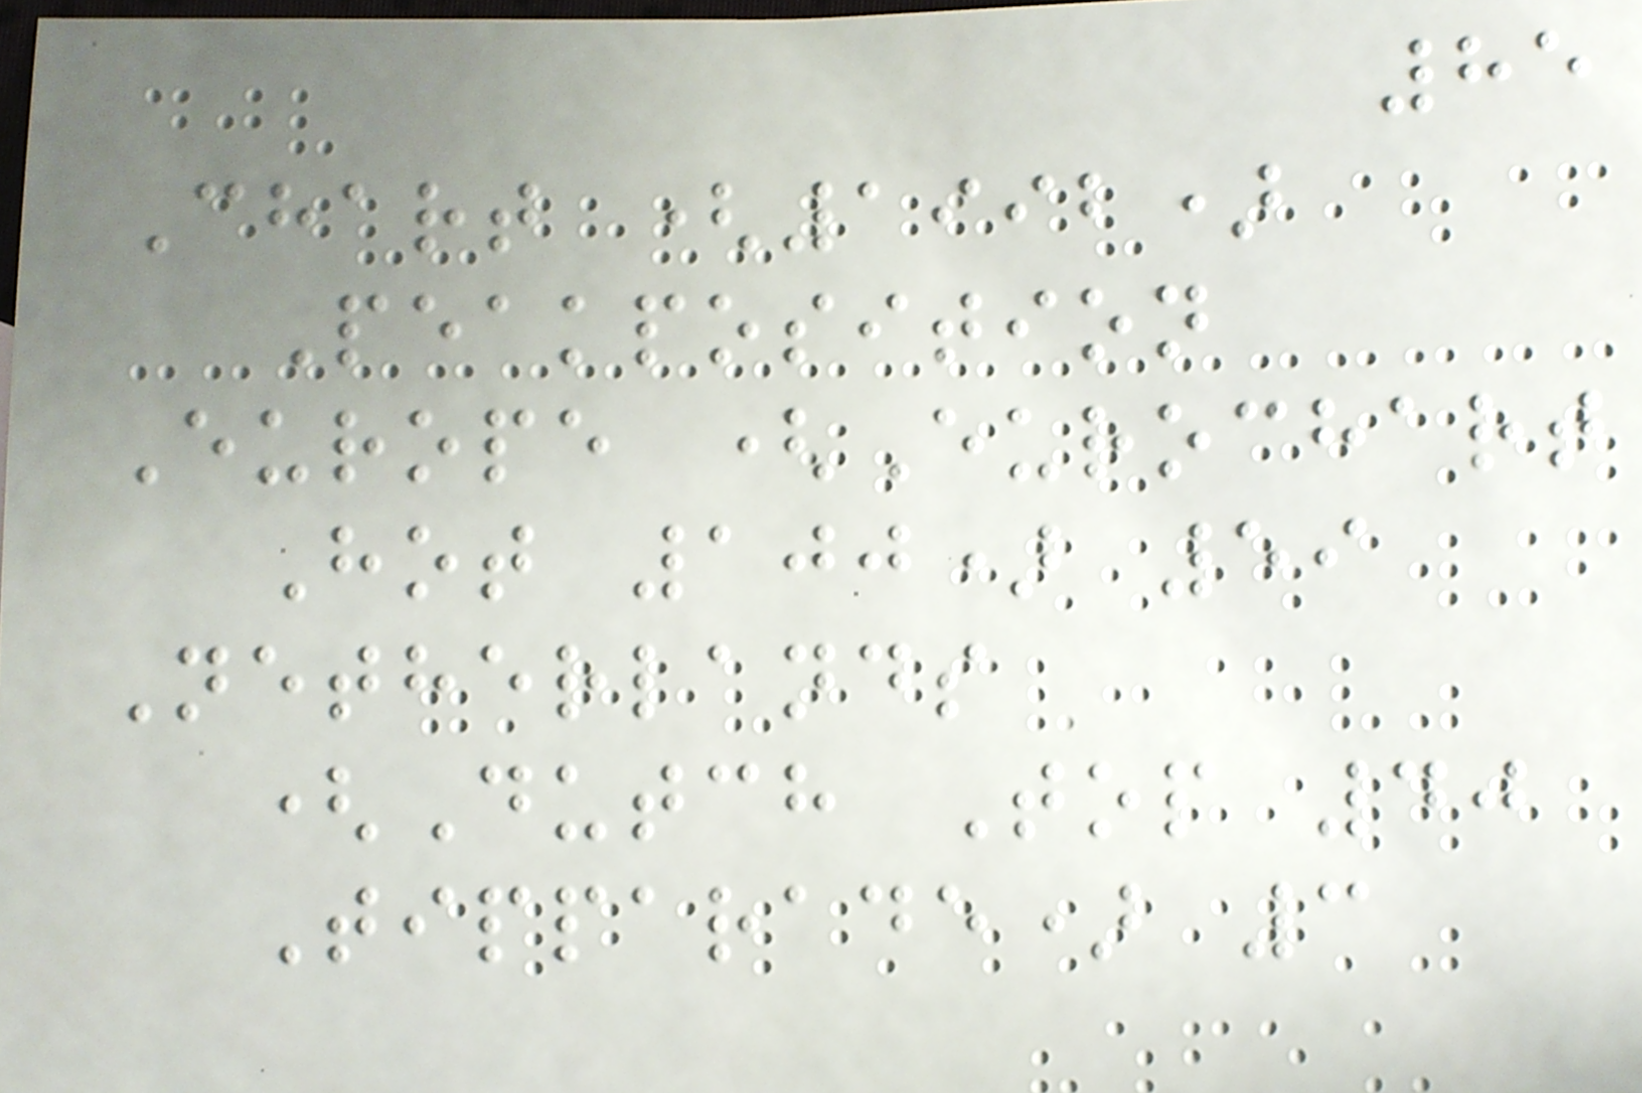85
Chart (1992)
Peakposition
Europe (Eurochart
Hot 100) 59
Netherlands
(Dutch Top 40
Tipparade) 3
